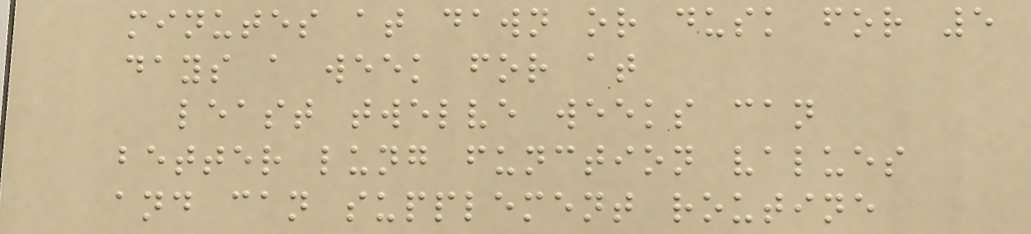minutes at dawn or dusk for 5
days a week for at
least twelve weeks can
better lung function values
and can supplement routine
